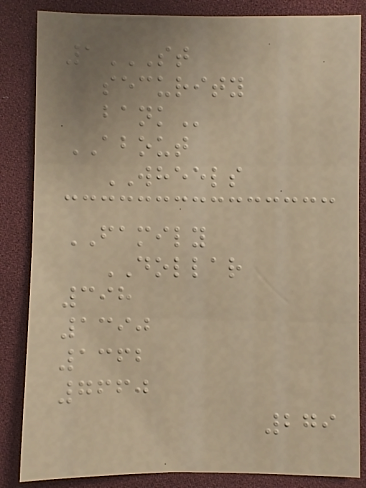1ST
SECURITY
BANK
ABOUT
WHEELS
FAMILY
DOLLAR
398
1390
1362
7660
279
